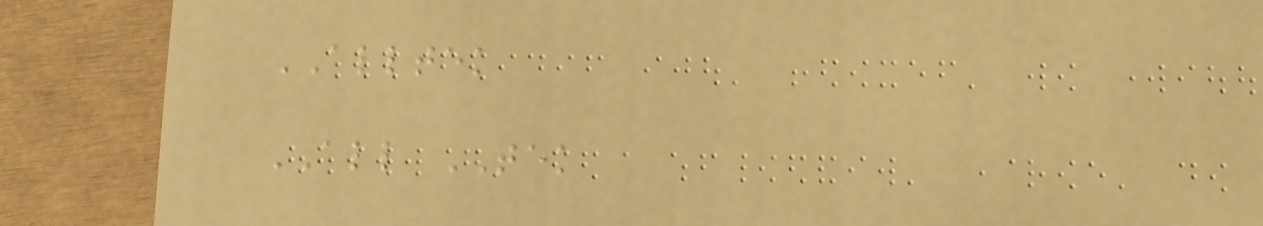ALLTEK
ALL TEK
